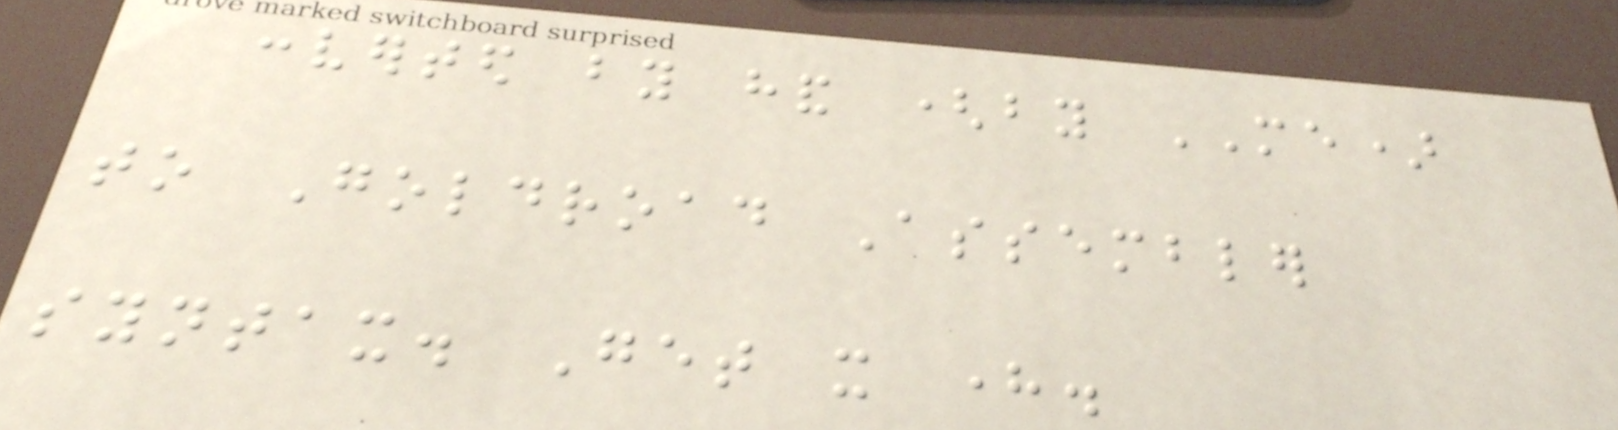converted by hand (by ME)
to Goldroad Assembler
syntax. Get it here.
